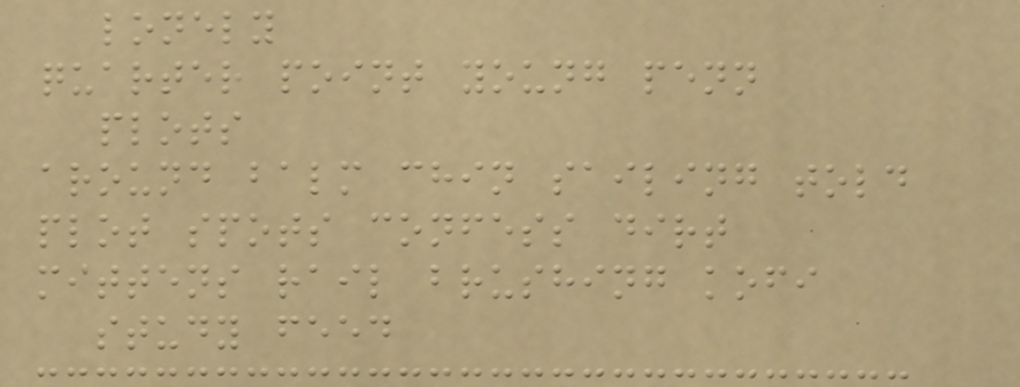lonely
quarter point young penn
plots
around balm chin sailing told
plot spots confess dirt
mittens rail brushing kofi
study feed
